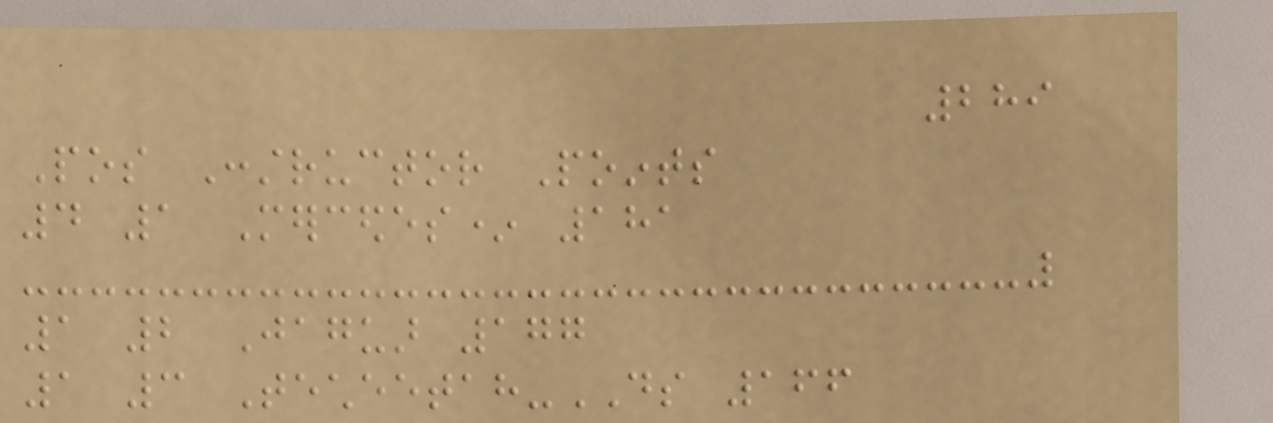289
Pos Constructor Points
4 1 Mercedes* 181
1 2 Jaguar 177
1 3 Techeetah-DS 166
